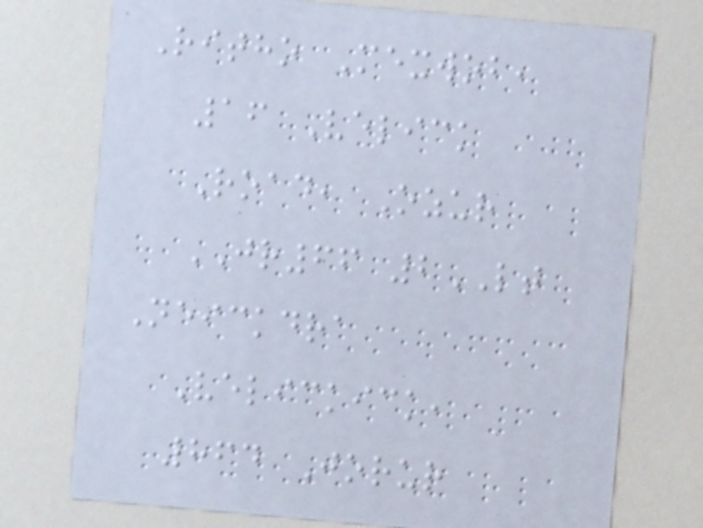Ritho Mexwob,
16 Velick
Road, Ozur
JR66 2LT
Neickdra
Velickick,
864 Jorur
